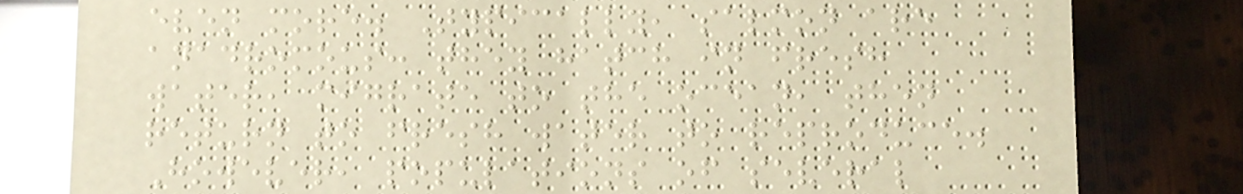even more. Typically, salmon are
anadromous: they hatch in fresh
water, migrate to the ocean, then
return to fresh water to reproduce.
However, populations of several
